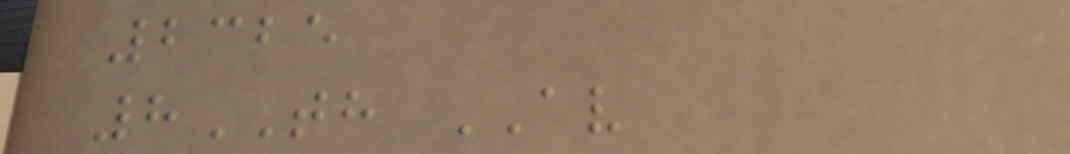2325
8TH AV
